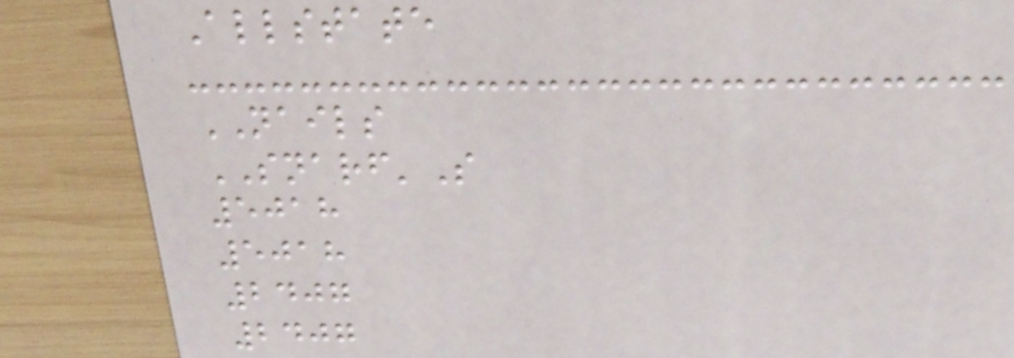Allstate
NAILS
SNARF'S
5018
5018
2407
2407
